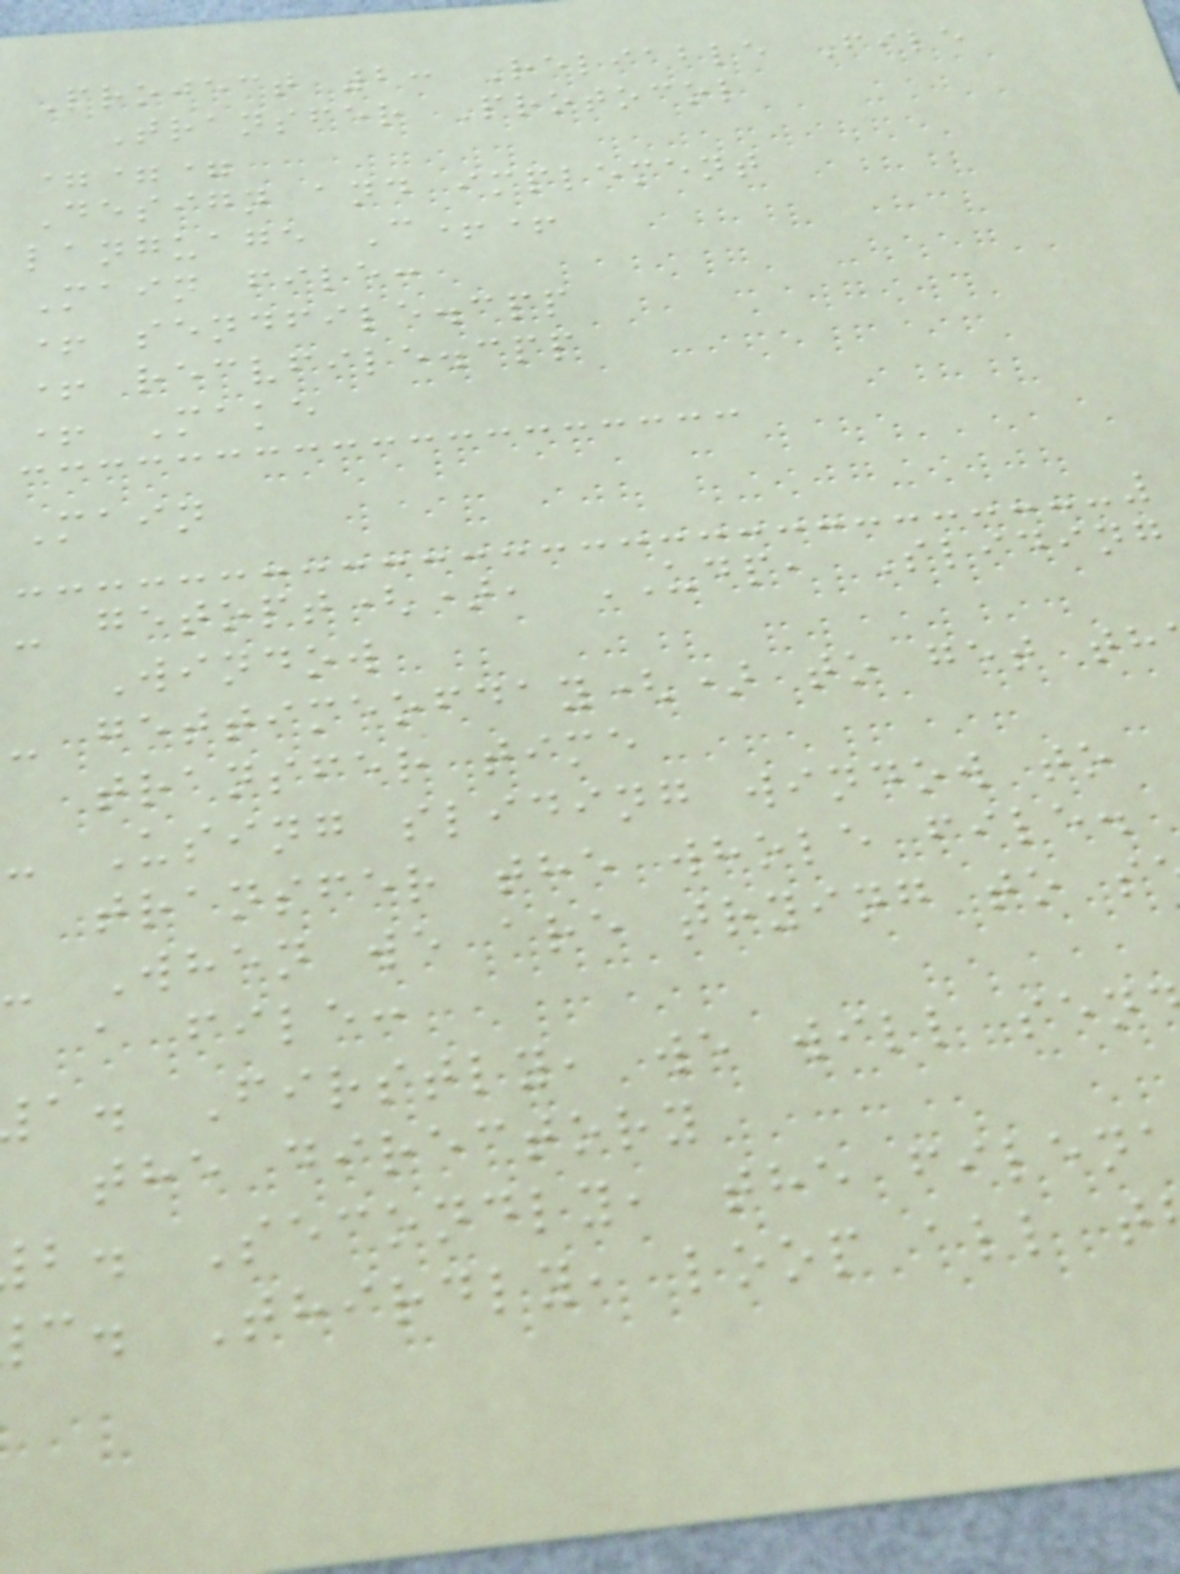Project 2: Reliable File
Transfer Protocol
===
Design and implement
language C++
Main file:
+ sendfile.cpp
+ recvfile.cpp
+ Make
Main
- getopt(), UDP, Sliding
Window
- gettimeofday() to get th
transfer time
- Using sliding window to
transfer the whole file.
- When we are trying to s
a file:
a. Firstly, we will sen
the directory
b. Secondly, the filena
c. Thirdly, loop all t
